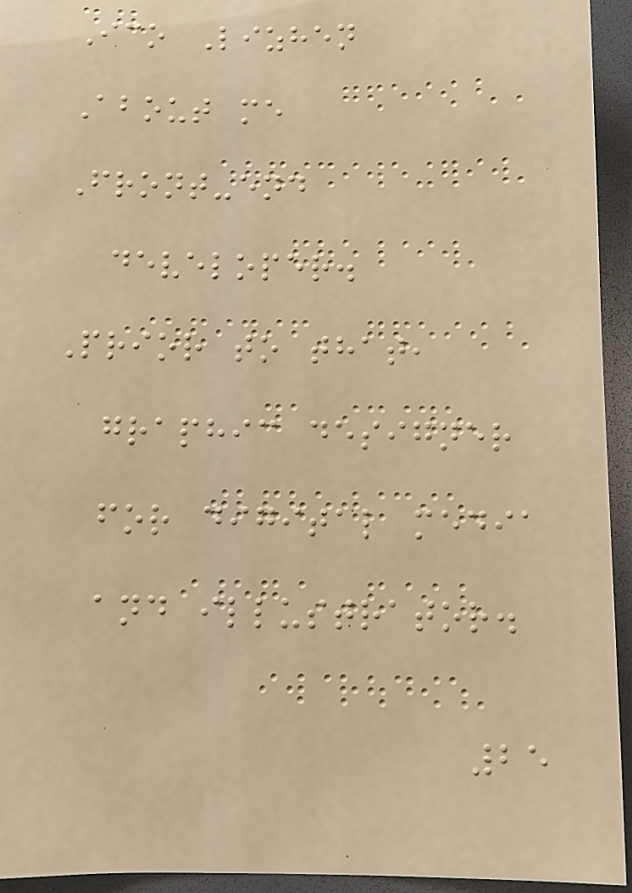Ico Lizhen
About me
Front-end
developer.
Prior to that,
graphic designer
for digital media
and illustrator.
25
